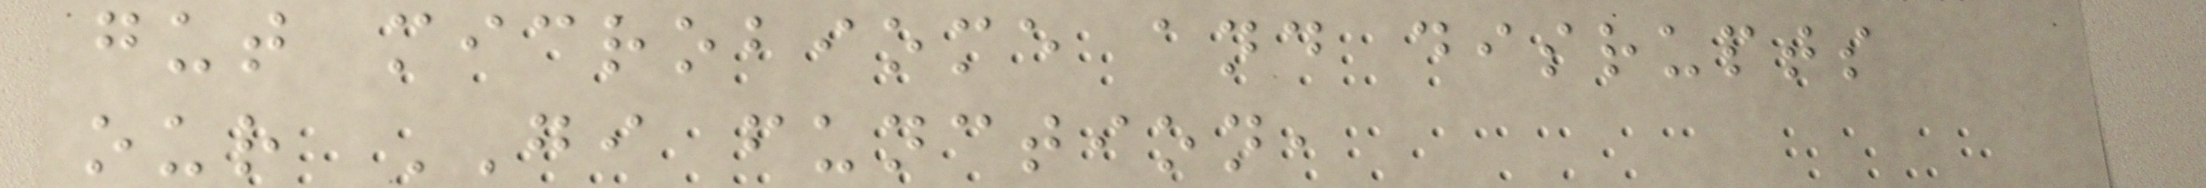gut microbiome and disrupts
our GI function,
